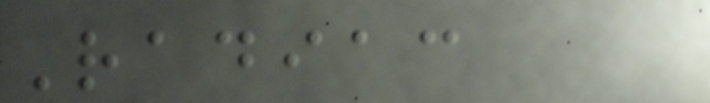Radiac
